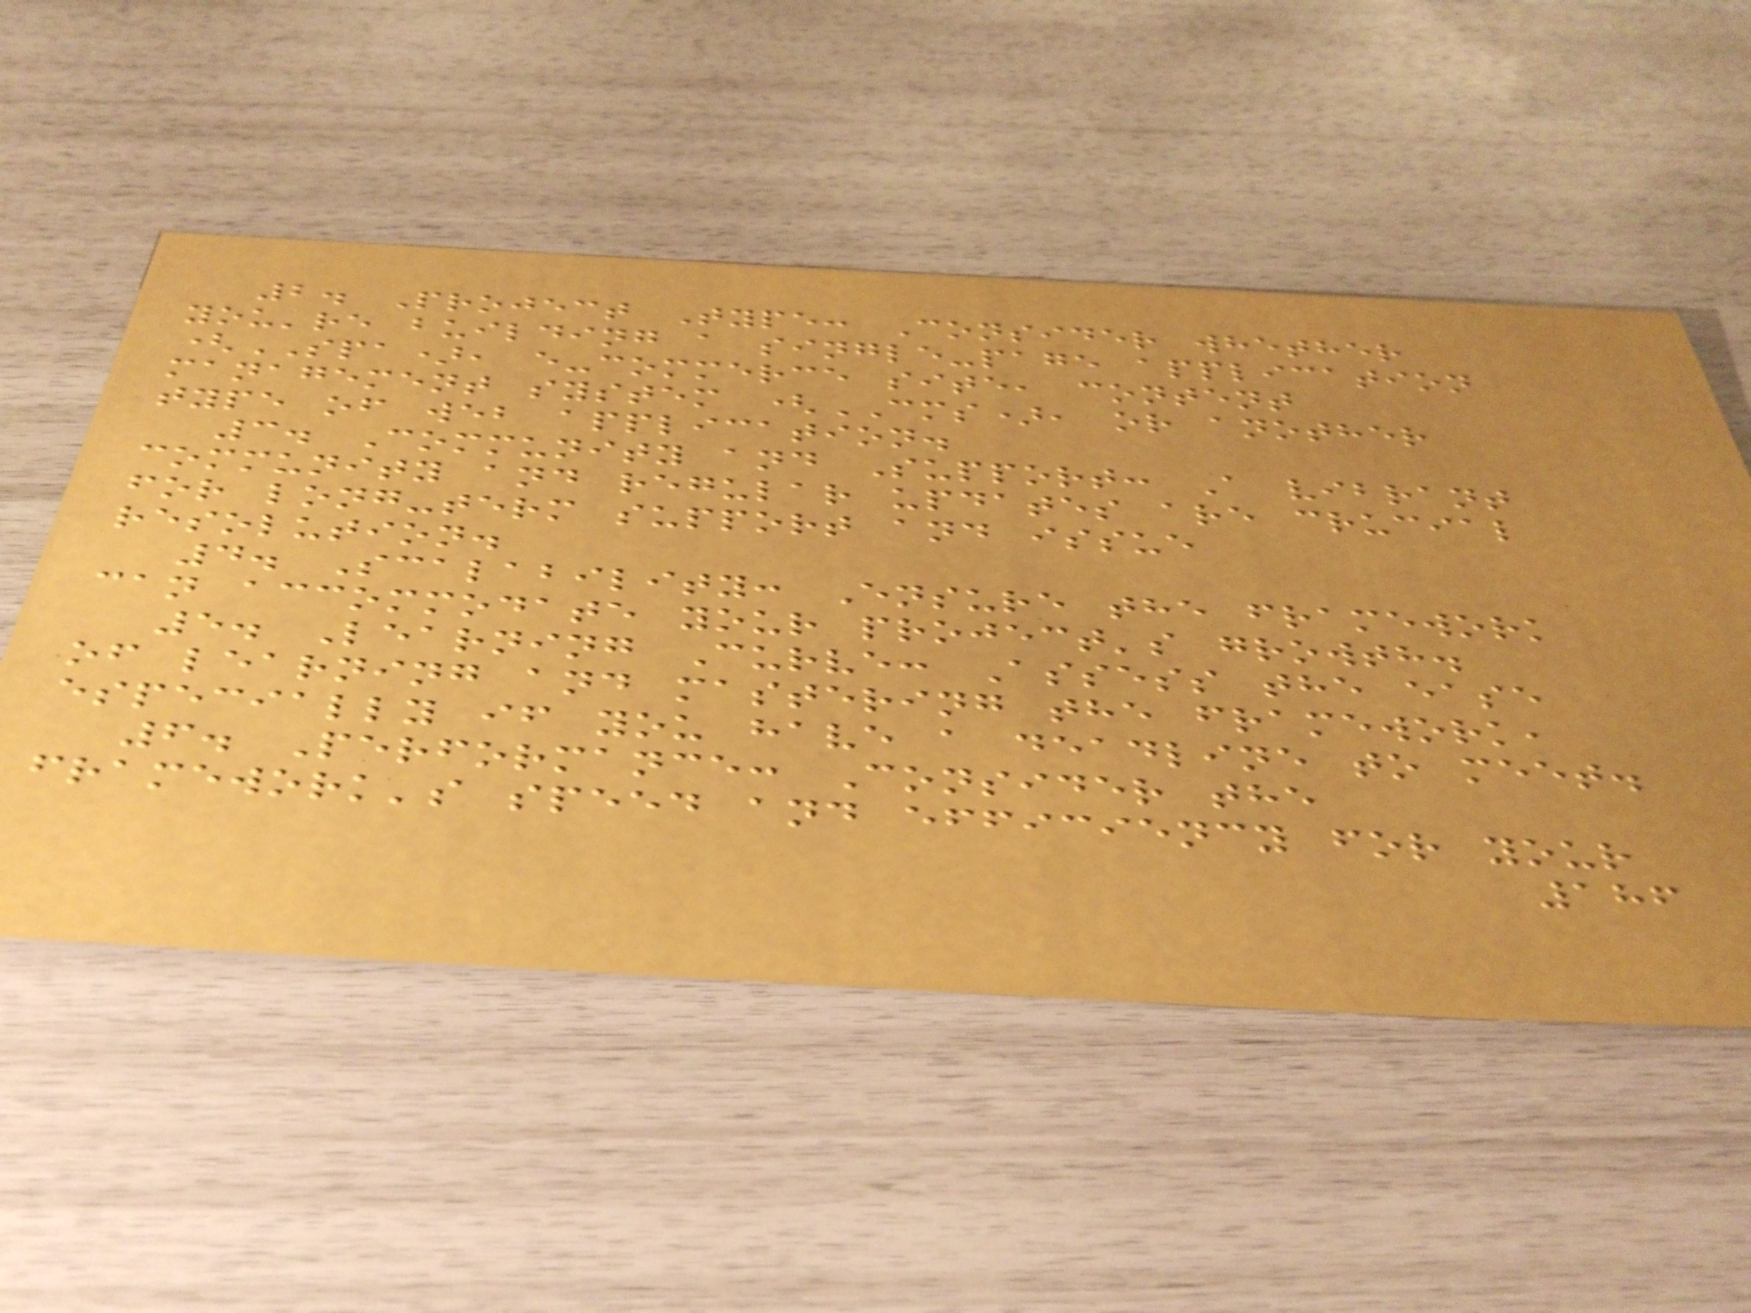2. Project Type: Consider whether
you're building a single-page application
(SPA), e-commerce site, content
management system (CMS), or another
type of web application.
3. Community and Support: A vibrant
community and regular updates are crucial
for long-term support and issue
resolution.
4. Scalability: Ensure the framework
can accommodate your project's growth.
5. Learning Curve: Assess the ease
of learning and mastering the framework,
especially if you have a deadline to meet.
6. Performance: Consider the
framework's speed and efficiency for your
186
